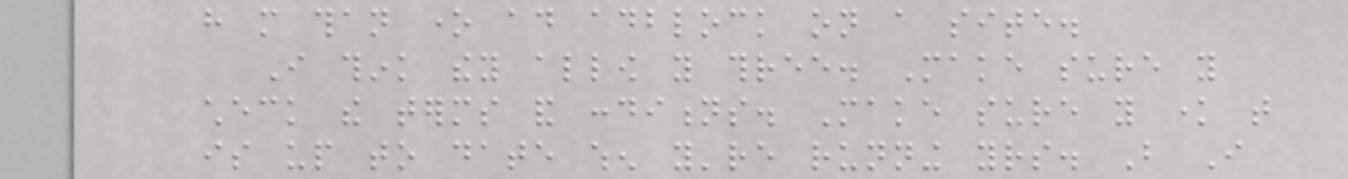have more than one ad adblock on a site.
I think they allow you three. Make sure you
check the terms and conditions. Make sure you know that
is up to date when you're running yours. But I
